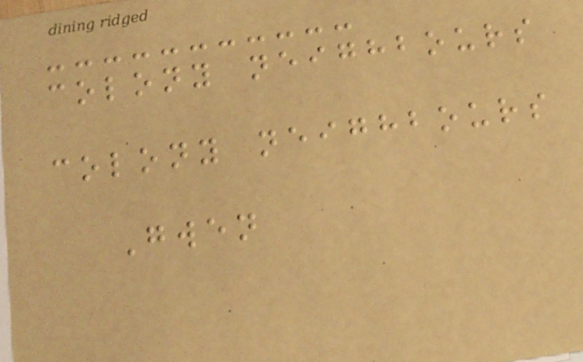colony neighbours
colony neighbours
Gwen
